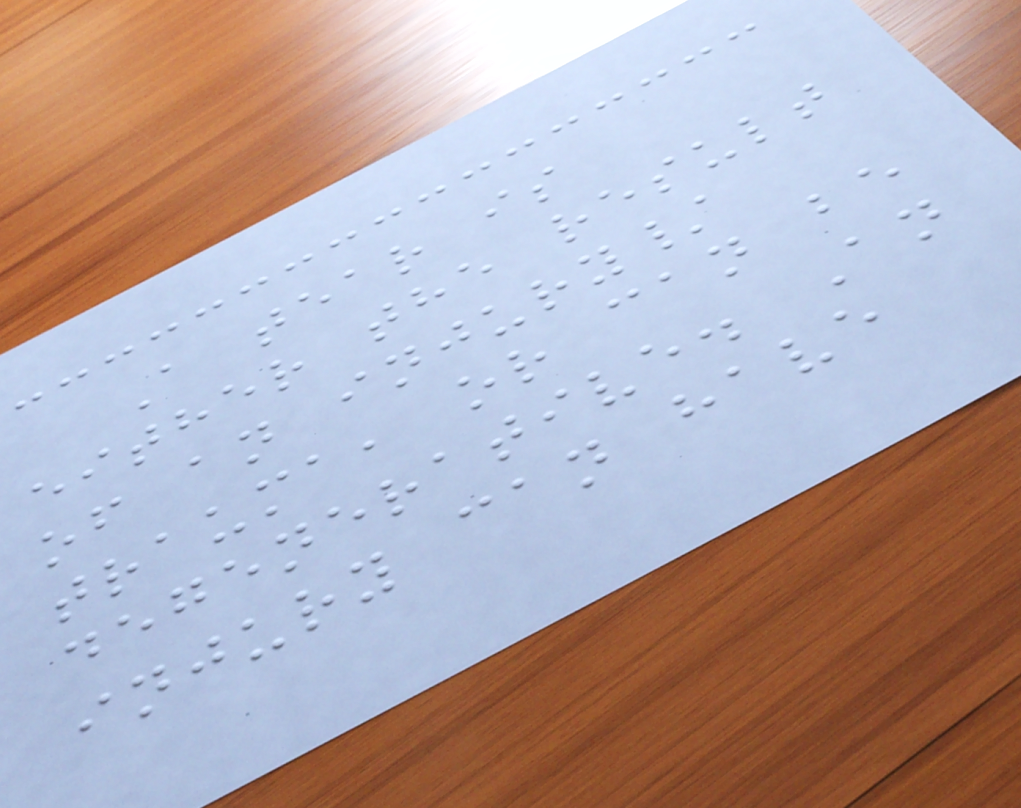A tear is
either the result
of an injury/
trauma, or can be
degenerative. An
injury can have
